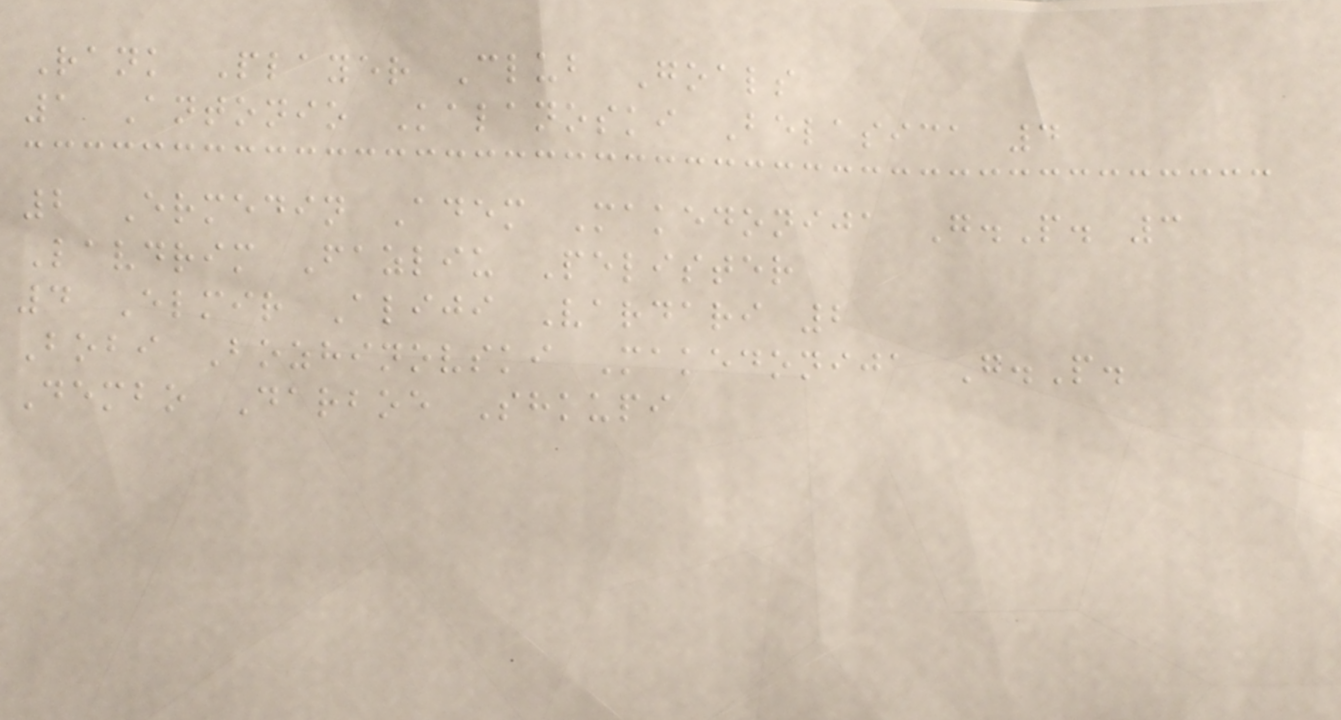Rank Player Club Goals
1 Antonio Kalanoski Belasica 4
2 Ermedin Adem Makedonija G.P. 3
Lavdrim Fazliu Pelister
4 Elmir Aliji Vardari 2
Bobi Bozhinovski Makedonija G.P.
Dembo Darboe Shkupi
